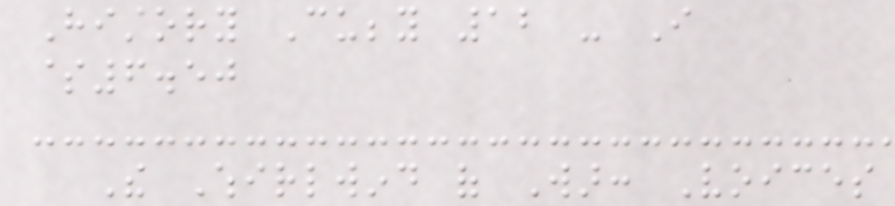History Cubby 12 - I
$6.50
The Whirlwind of War: Voices
